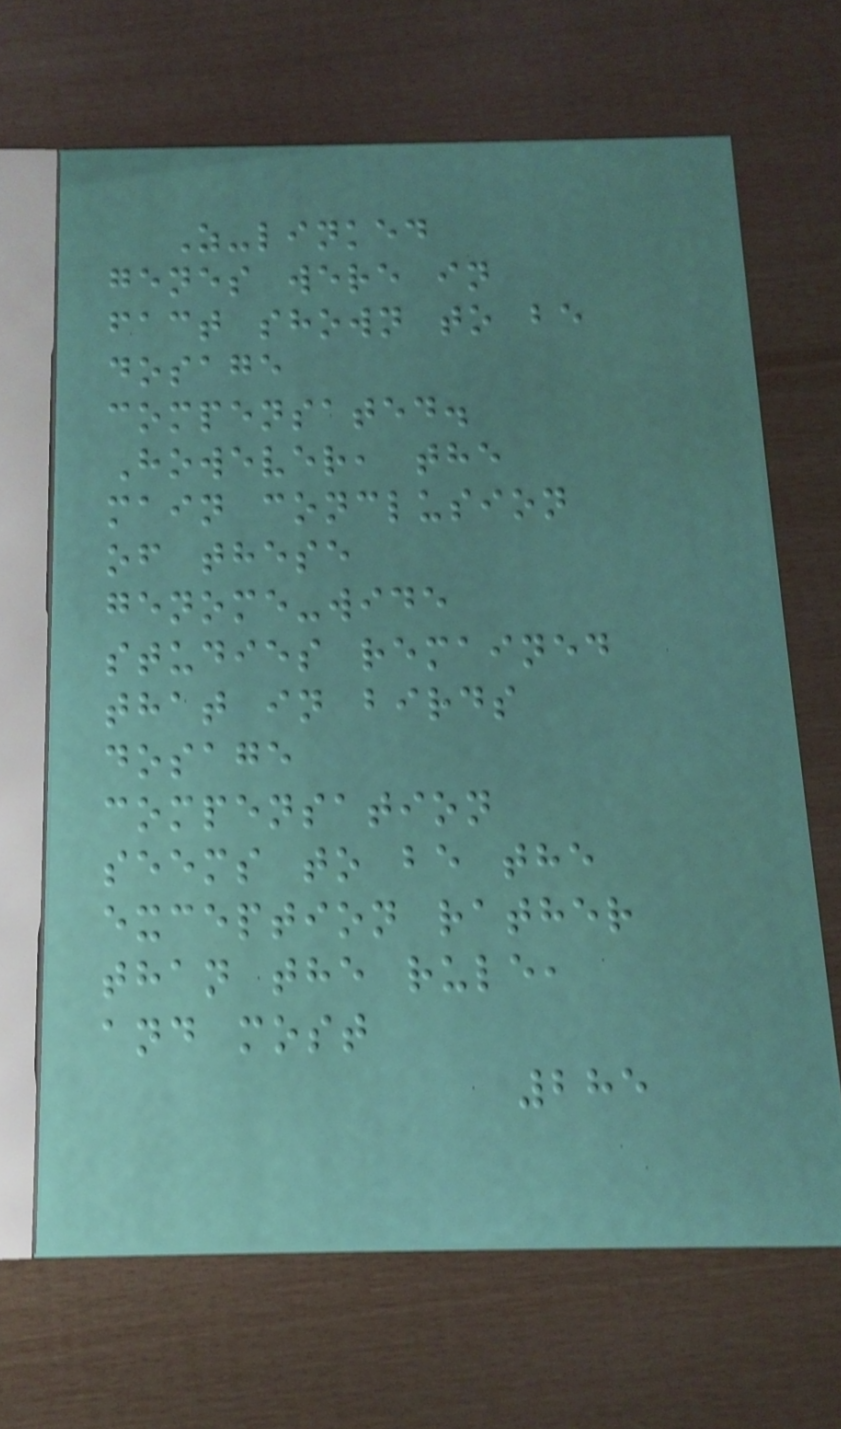Z-linked
genes were in
fact shown to be
dosage
compensated.
However, the
main conclusion
of these
genome-wide
studies remained
that in birds
dosage
compensation
seems to be the
exception rather
than the rule,
and most
285
